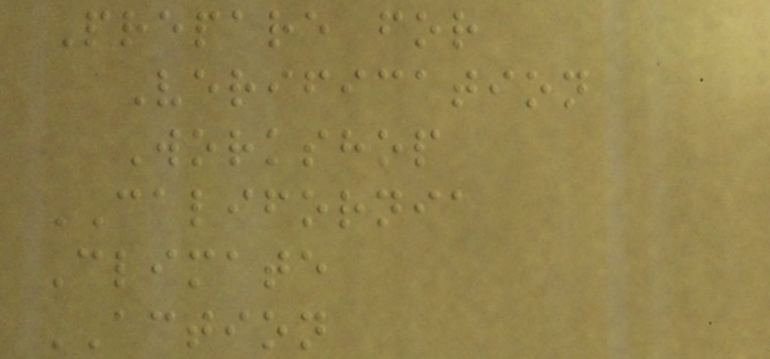Prepare for
Verification
Workshop
CALIFORNIA
Climate
ACTION
